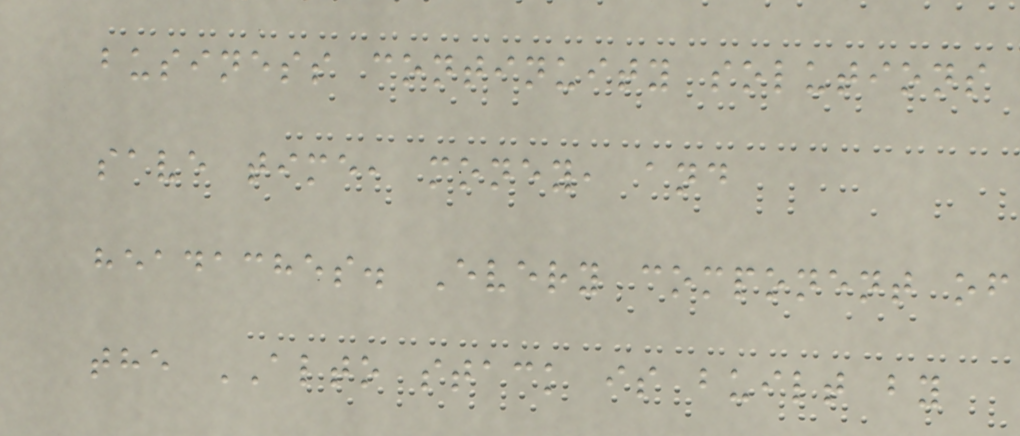business continuity solutions
save time, money, and
headaches. Every component of
the ALTO stack is built by
